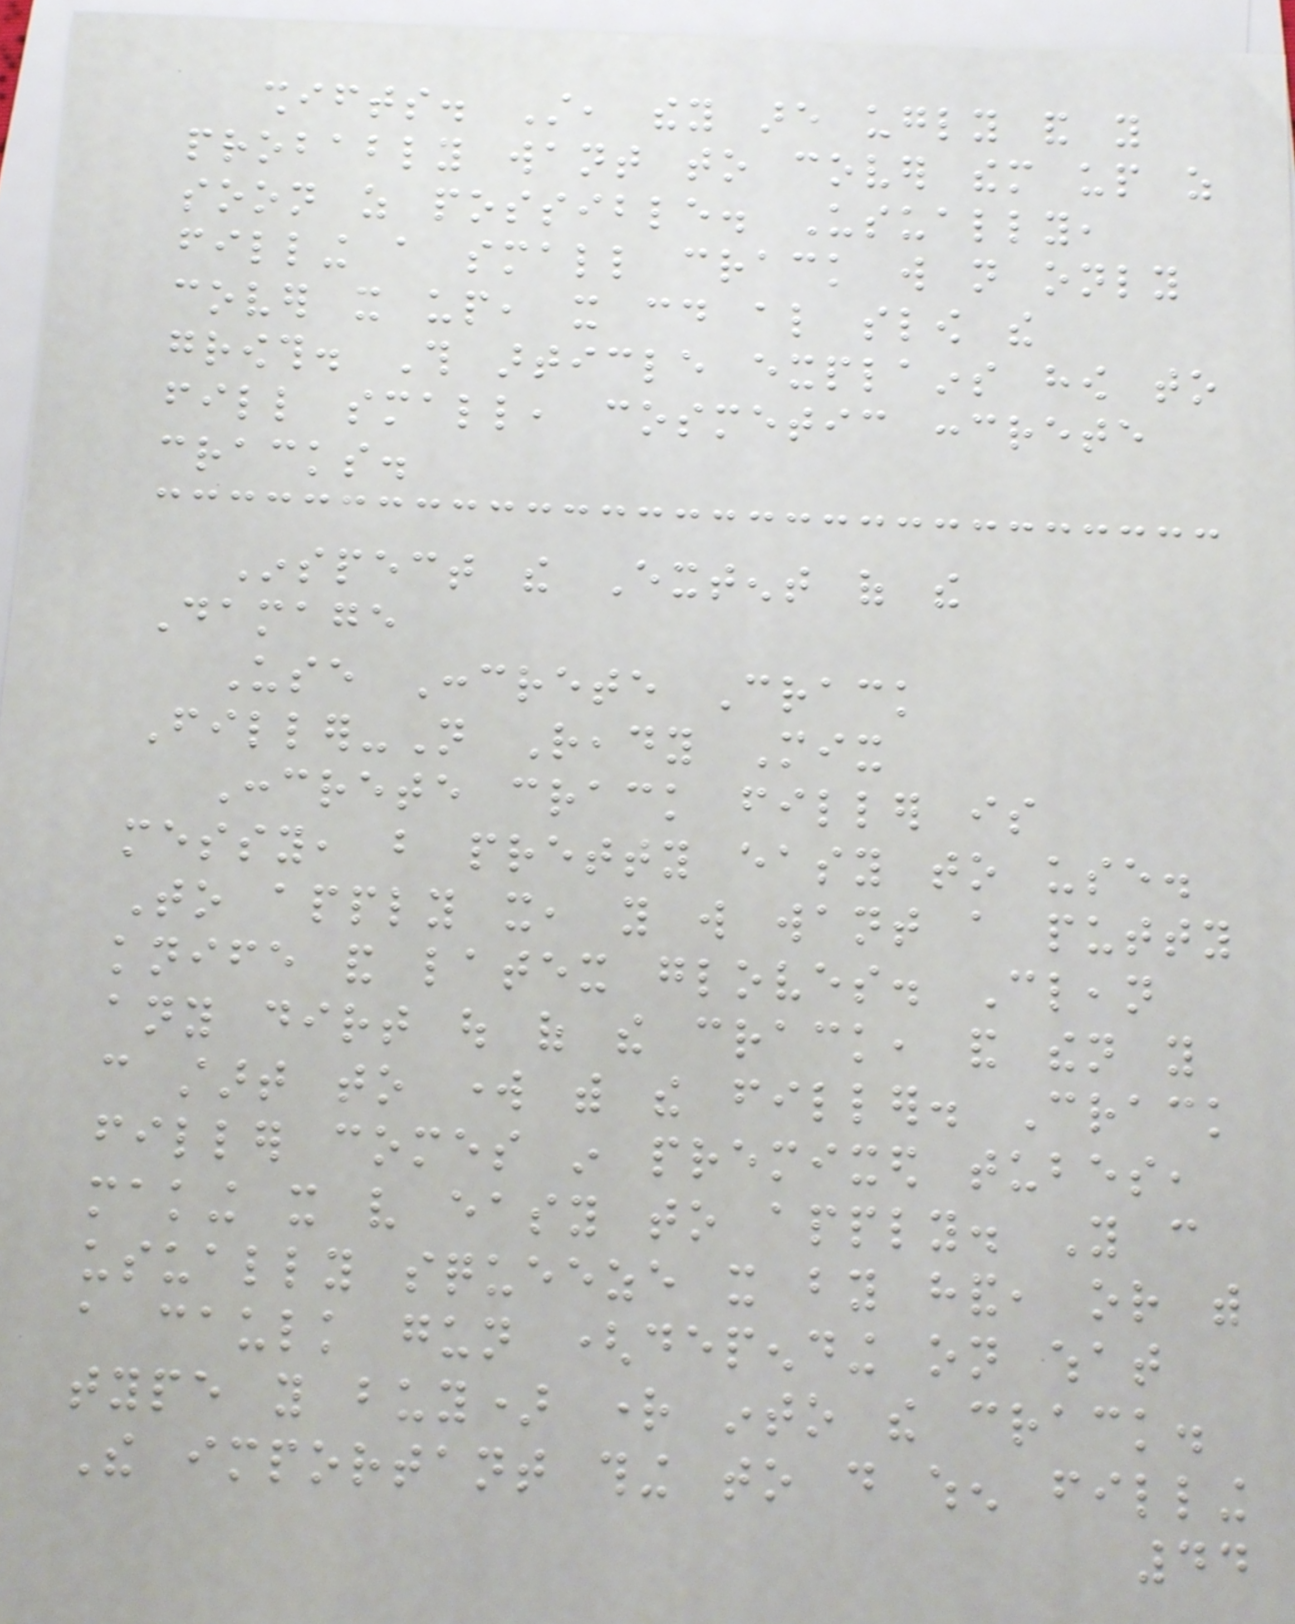shifts. Still, they are ugly and you
probably want to cover them up as
soon as possible. Usually,
filling a small crack will not only
cover it up, it could also slow the
growth. This article explains how to
fill small, cosmetic concrete
cracks.
Inspect the Extent of the
Damage
Use Concrete Crack
Filler-Not Ready Mix
Concrete crack filler is
messy, but pretty easy to use.
To apply it, you will want a putty
knife and latex gloves. Clean
any dirt out of the crack, and then you
can start to work with the filler. Crack
filler comes in premixed tubes,
making it very easy to apply. You can
usually squeeze it by hand, or with
a caulk gun (depending on what
type you buy) right into the crack.
The important thing to do when filling
44
